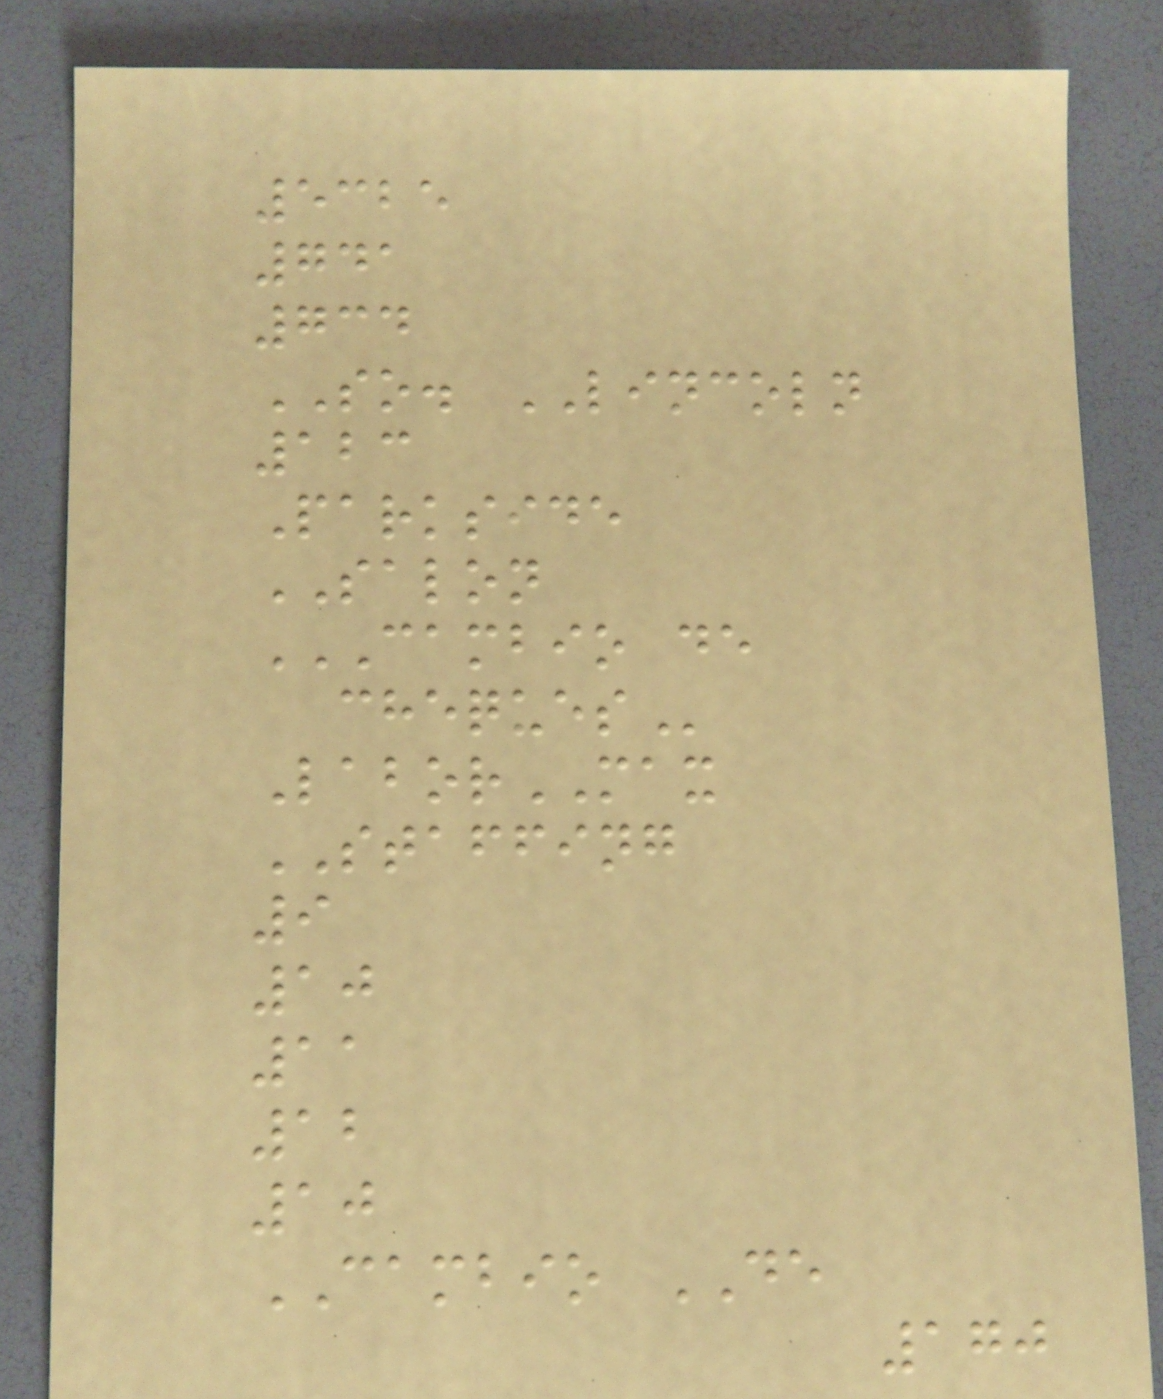5325
741
734
SO. LINCOLN
123
Parkside
SALON
CAMBIO DE
CHEQUES
LaborMAX
STAFFING
9
10
11
12
10
CAMBIO DE
170
